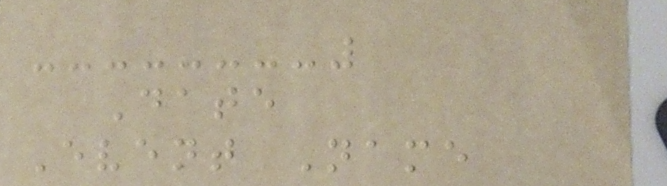Date
Event Name
